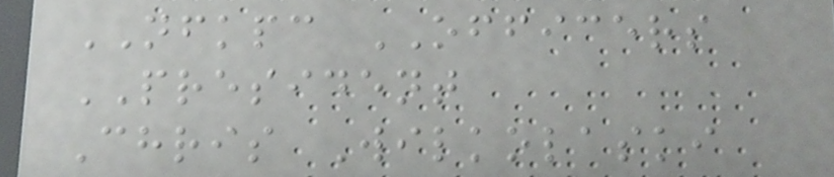NFKPC OFFICERS
PRESIDENT
Chris Wilkolaski
